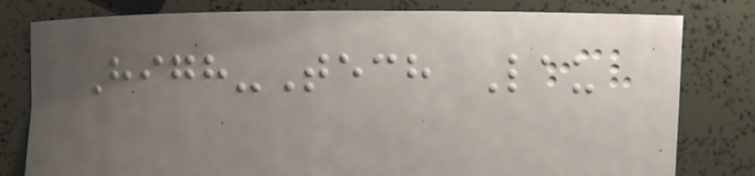High-Tech Lau
